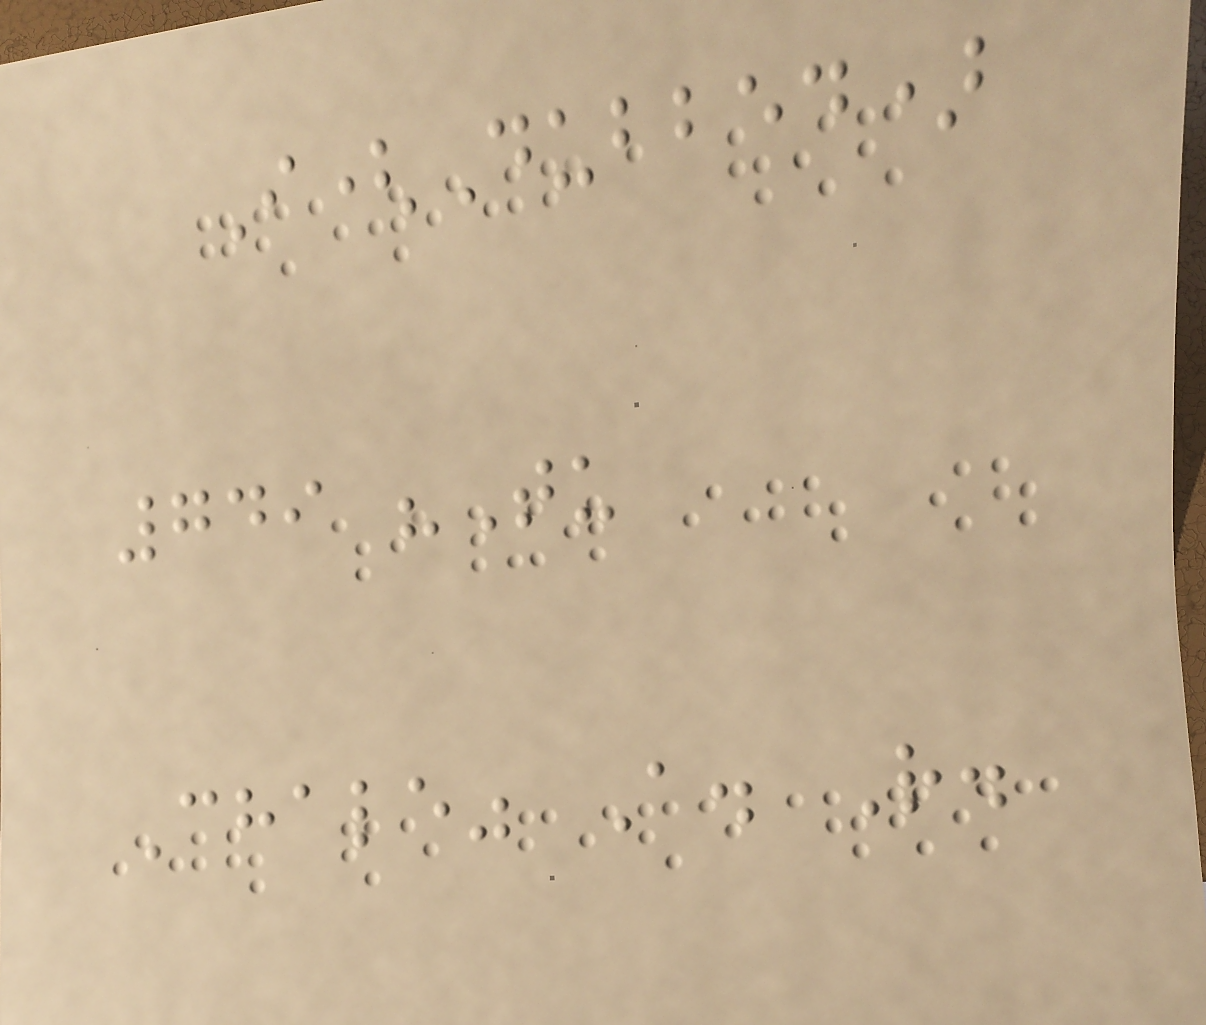I(Dubbed)
749 "Tu
Chale" A. R.
